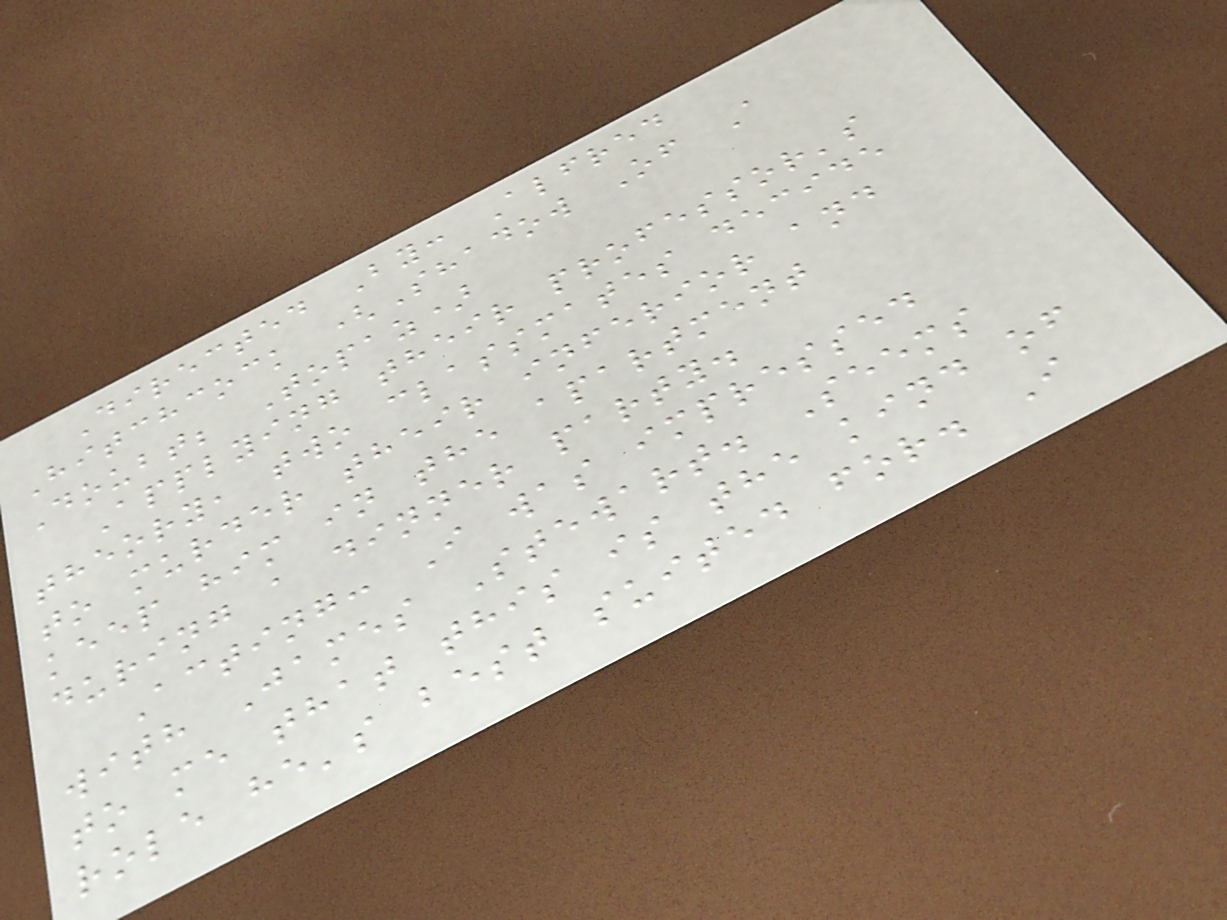Directed By: Alfred
Hitchcock (Shadow Of A
Doubt; Topaz)
Applying their professor's
theory, two classmates decide
to murder their inferior and
keep him in the apartment
during a dinner party.
Acting: I was impressed
with James Stewart. Seems
to me that this is the kind of
role he's best suited for. I
